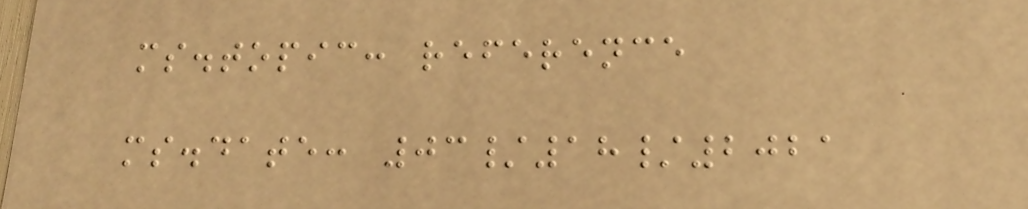ms.topic: reference
ms.date: 03/18/2021
